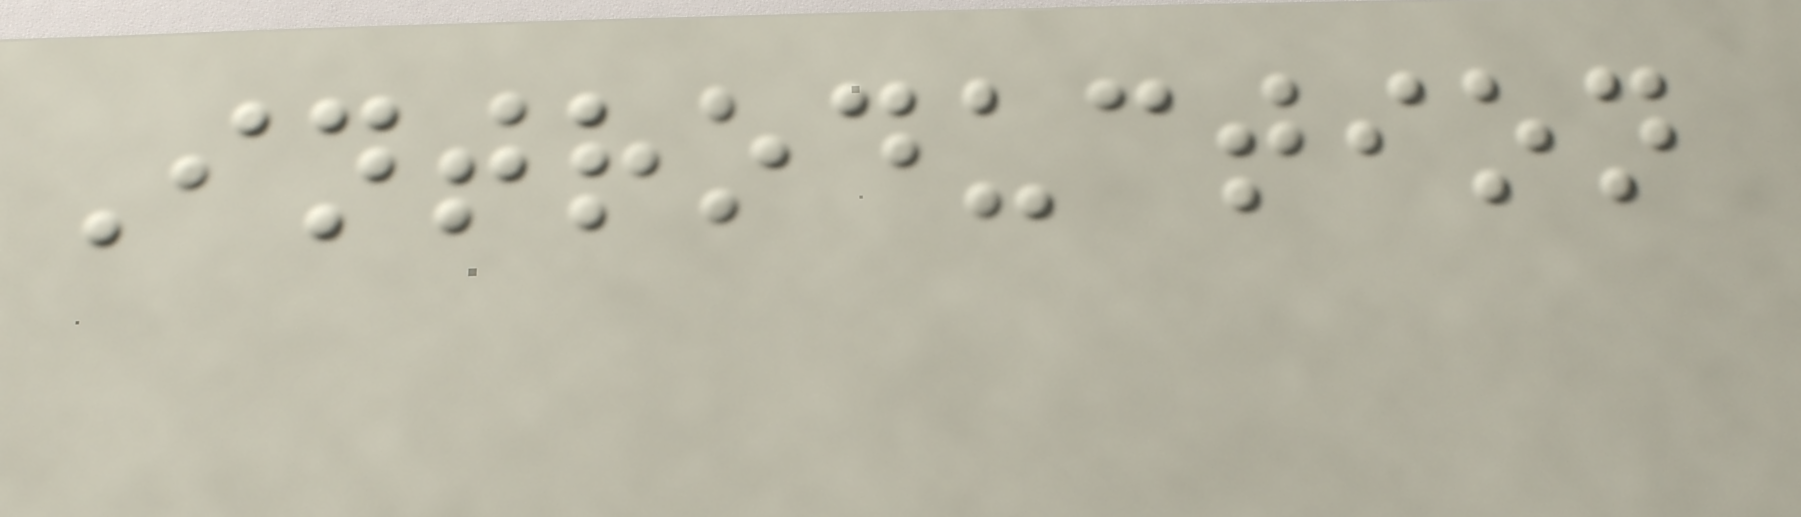Introduction
